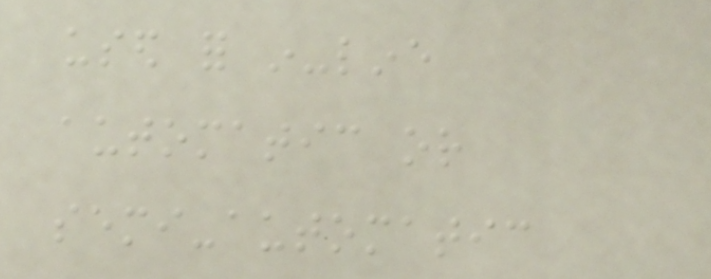used for in-line
automatic or
semi-automatic
